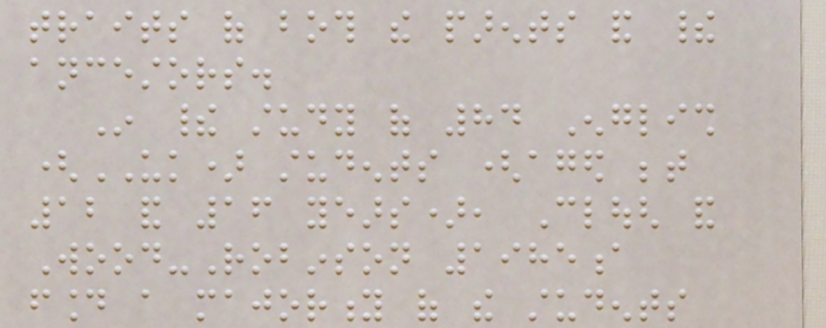traits of both the parents and their
ancestors.
In their study of 84 English
(UK) students (aged between
12 and 16 years), Clough and
Wood-Robinson 1985a
found a majority of the students
